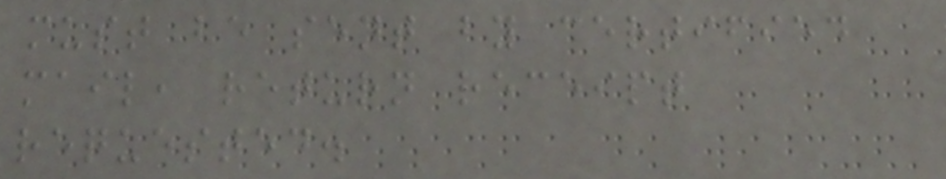must be sent by certified
mail, return receipt
requested.
